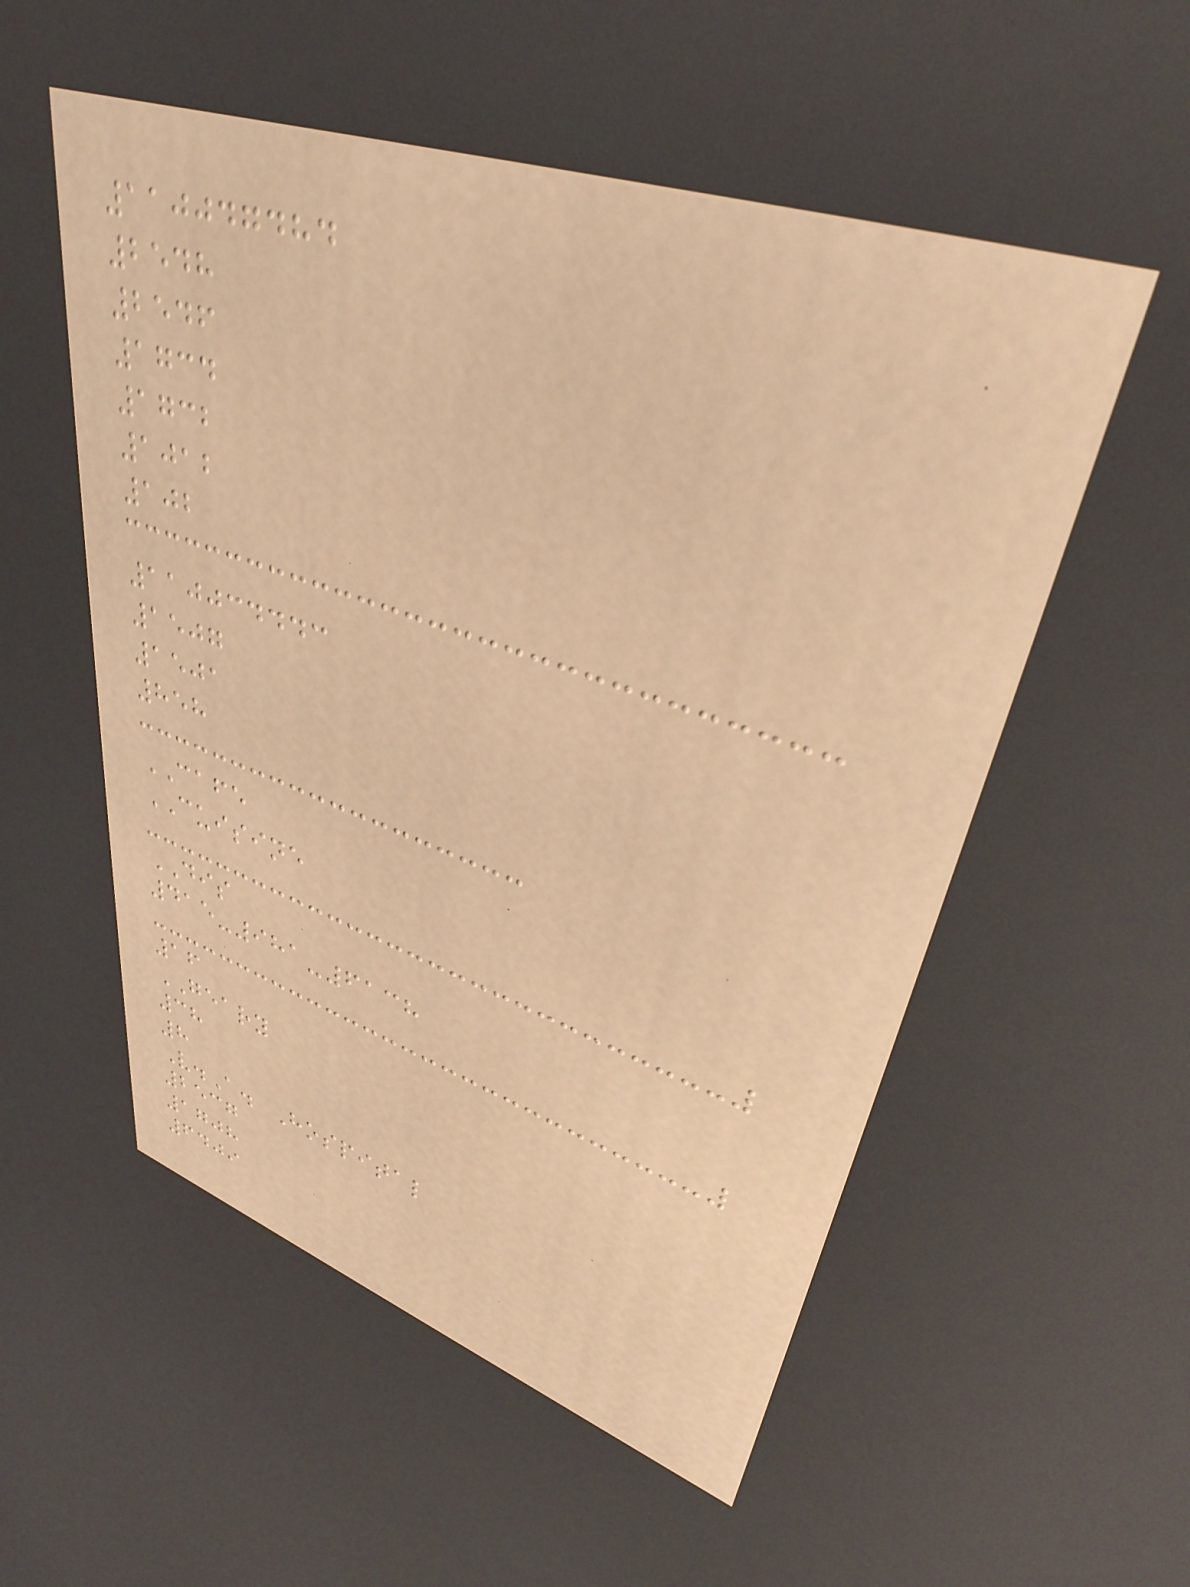110047484
2548
2546
1734
1732
1012
102
110034443
1507
1501
858
CAFE
CUISINE
DIS
415-981-6138
16
GEARY
38
8
V.A. Hospital
2537
1708
6409
